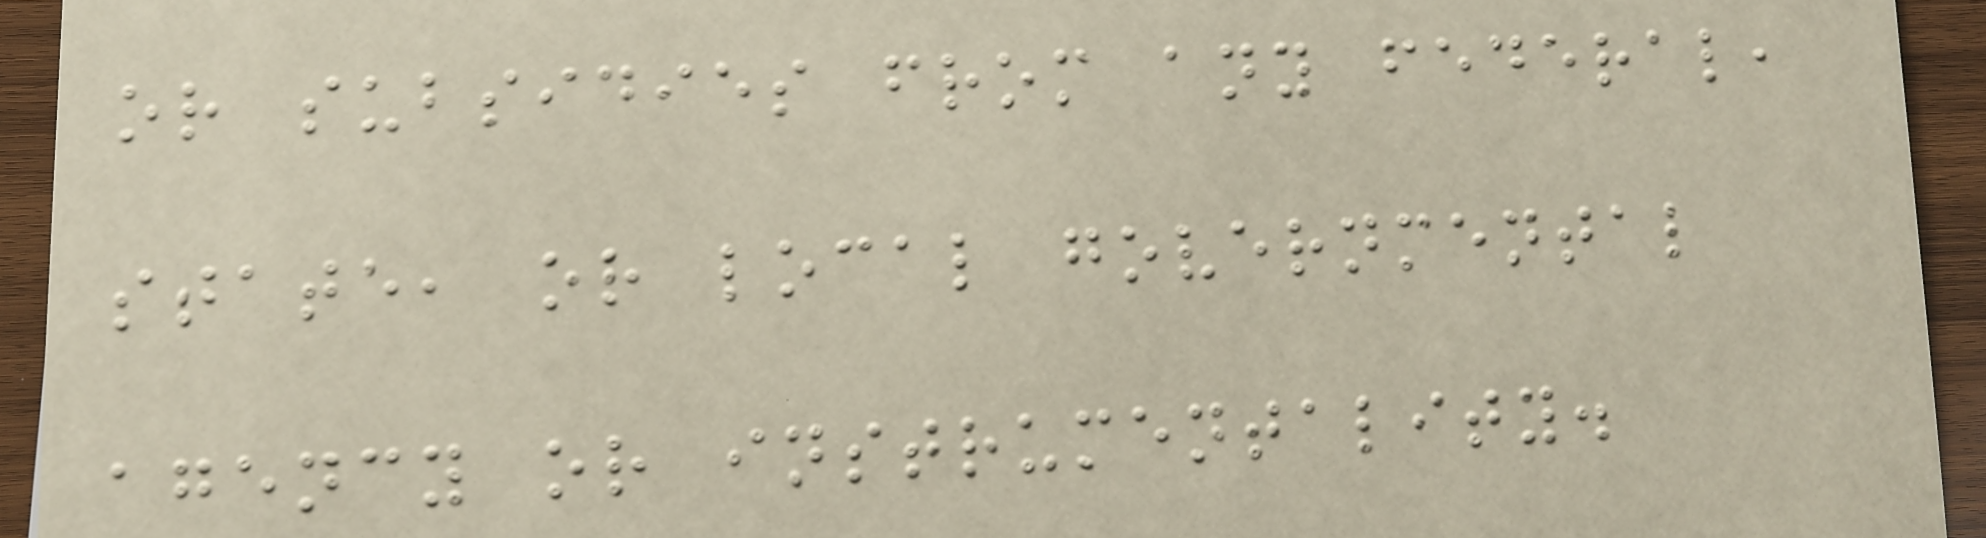or subsidies from any federal,
state, or local governmental
agency or instrumentality.
